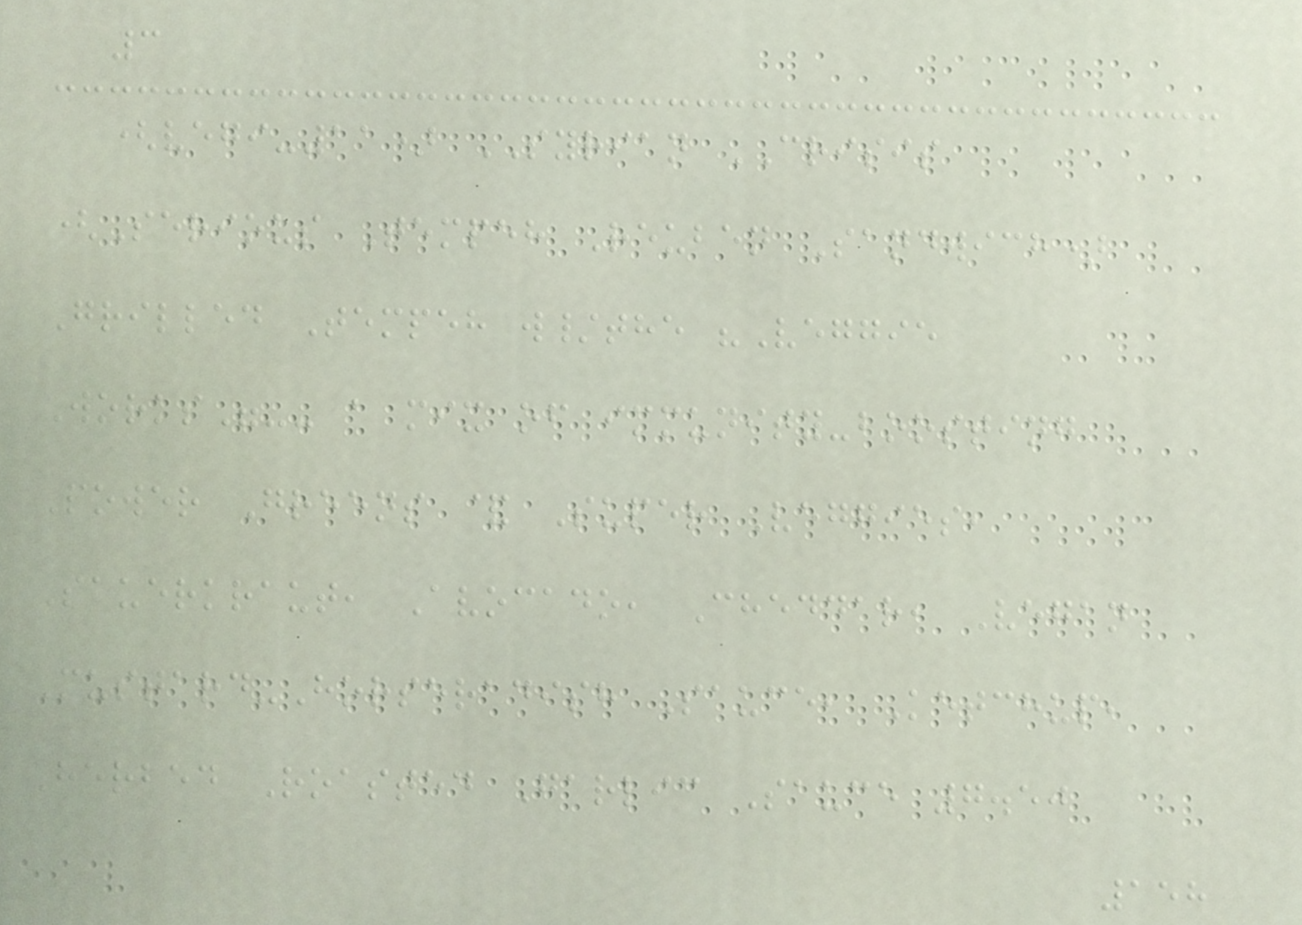3
(vegi-11) SYRIAN CRISIS
(Serious Tempeh Reuben Sandwich)
Grilled Tempeh w/the "Veggie
Works"-- a mix of immunity-boosting
Power Greens & Super Veggies,
Sauerkraut, Avocado, Cheddar, Vegan
Mustard-Horseradish Sauce, Ketchup,
Herbed Roasted Garlic Sauce 7.50
158
